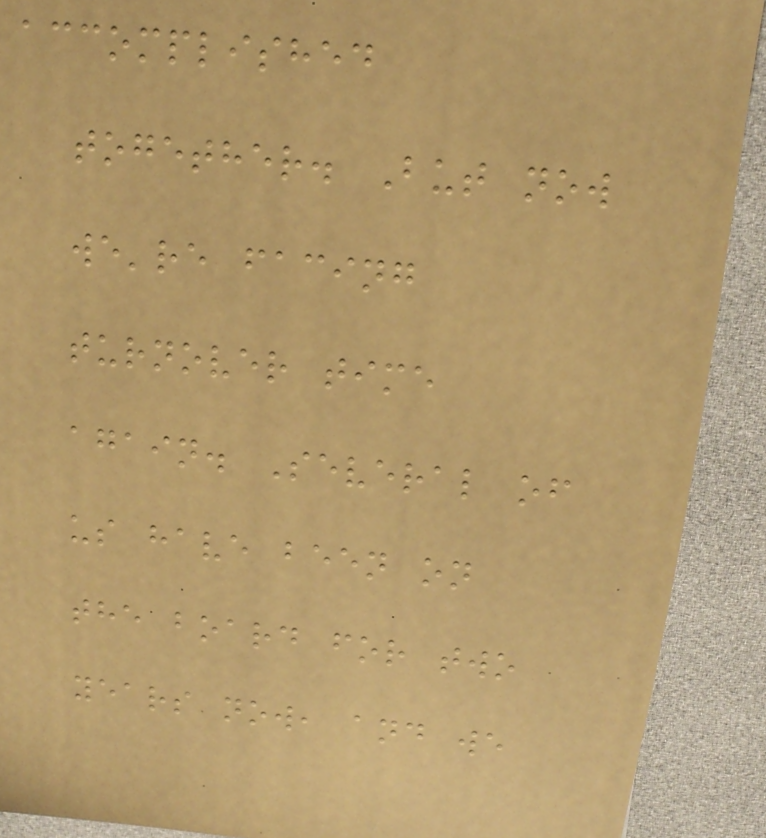accomplished
together. But now
we're facing
turnover time
again. Several of
us have been on
the board for two
years now, and we
